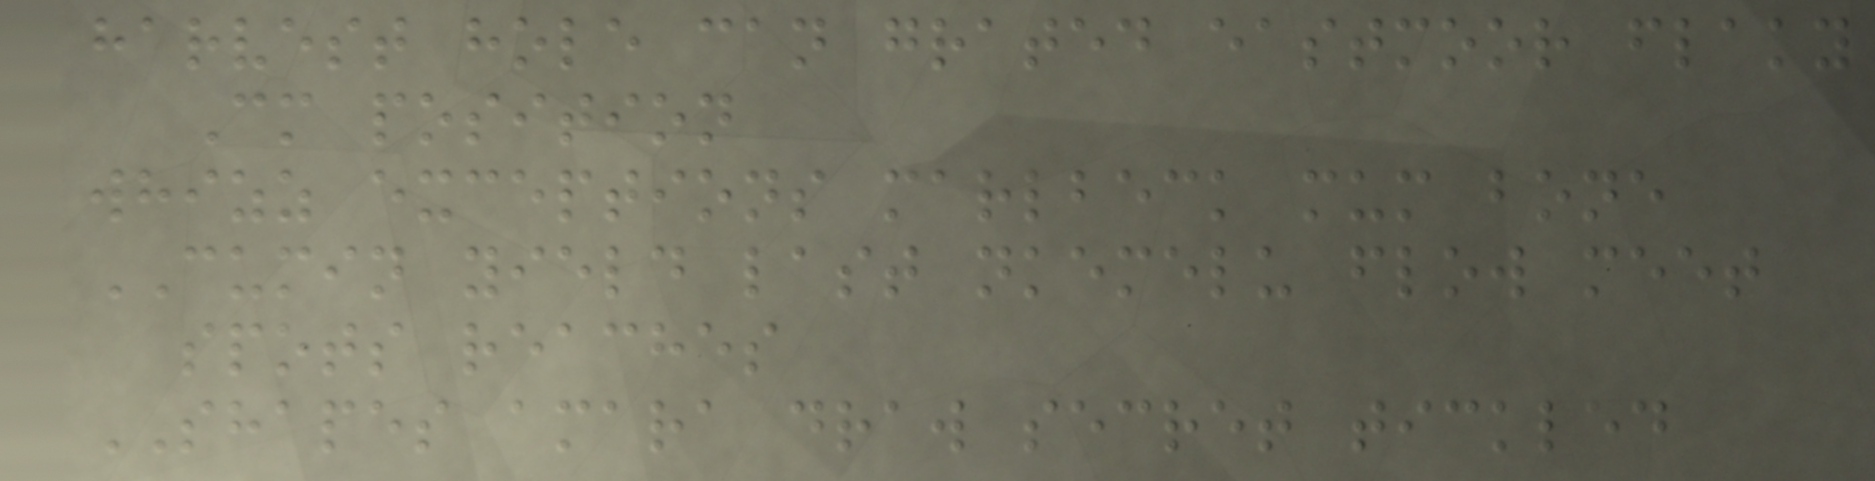harvest hole can grated eastmoor flaky
Cm position
whizz exceptions marlbeck mum bone
CUMIN yield last nkemelu flow meet
spots reaches
SHAPES amara draw secret tickled
